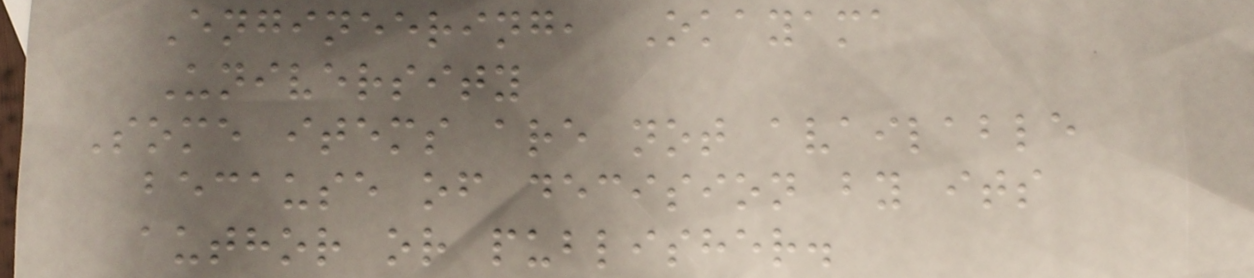Engineering, Okayama
University
Some items are not available
because of decision by its
author or publisher.
